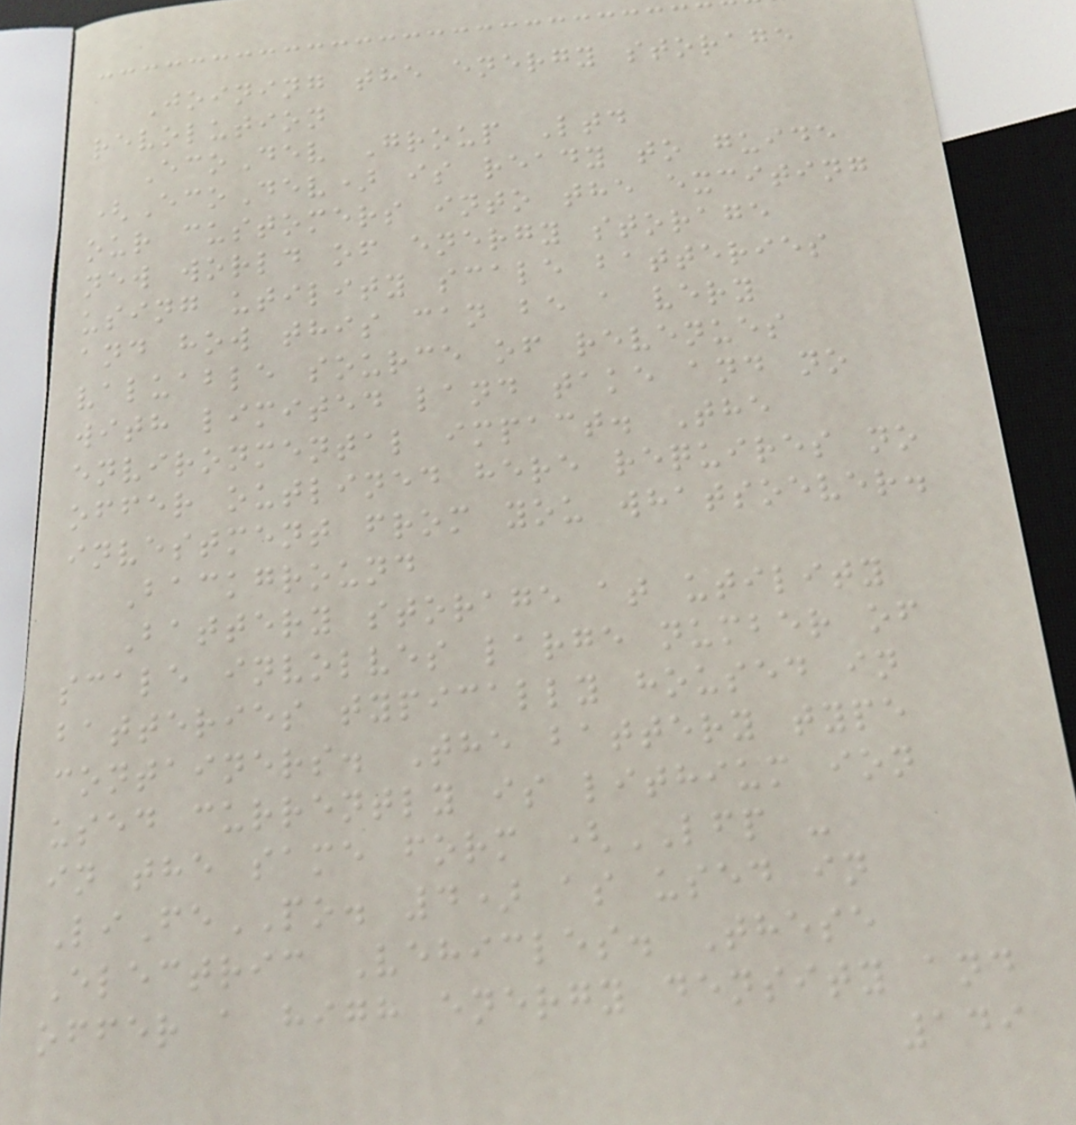Joining the energy storage
revolution
EcoDev Group Ltd
(EcoDev) is ready to guide
our customers into the exciting
new world of energy storage
using utility scale batteries
and how this can be a very
valuable source of revenues
with limited land take and no
environmental impact. The
offer outlined here requires no
investment from you whatsoever.
Background
Battery storage at utility
scale involves large number of
batteries typically housed in
containers. The battery type
used currently is lithium ion
in the same form (LFP -
LiFePO. 4) as used in
Electric Vehicles. These
offer a high energy density and
149
